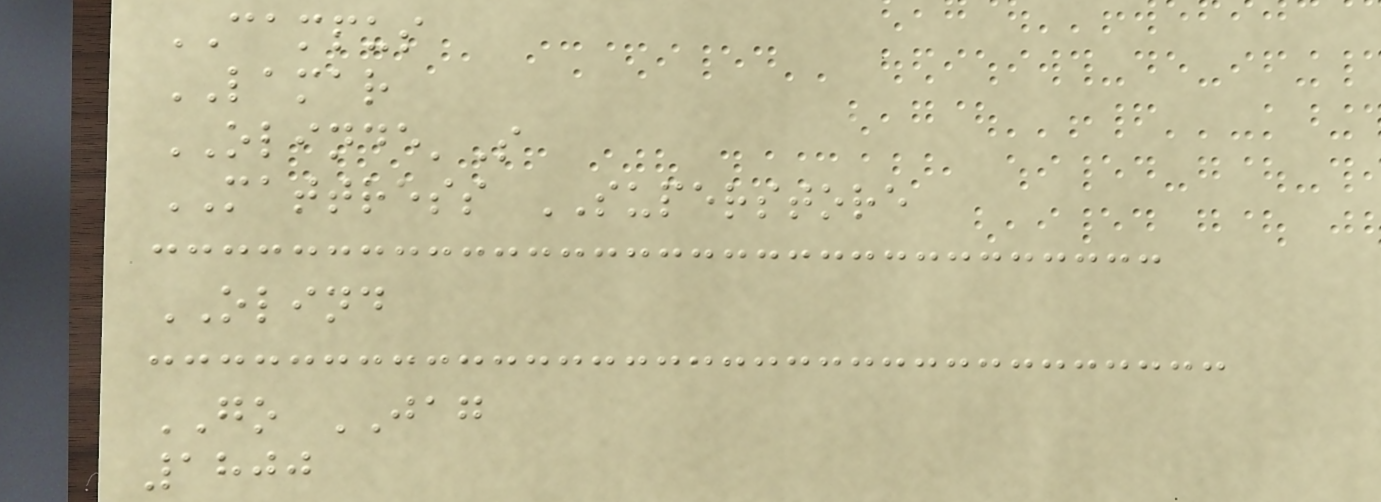CAMPUS
LAMAR
OLINDE'S
MATTRESS SUPERSTORE
OLIND
GO JAG
1800
